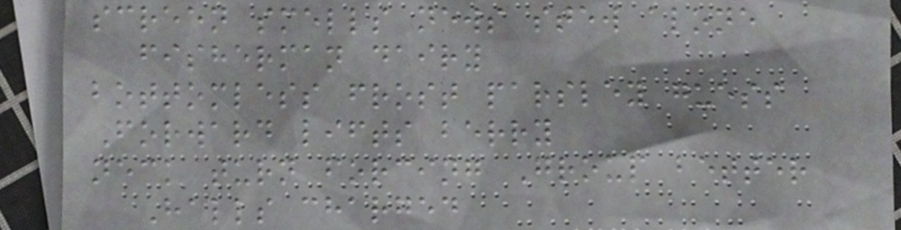screen smells news stew alone
fisherman dairy
bottomless frost parsley guess
Forward lifts berry
neck turn forcing Group better
Halls charged
